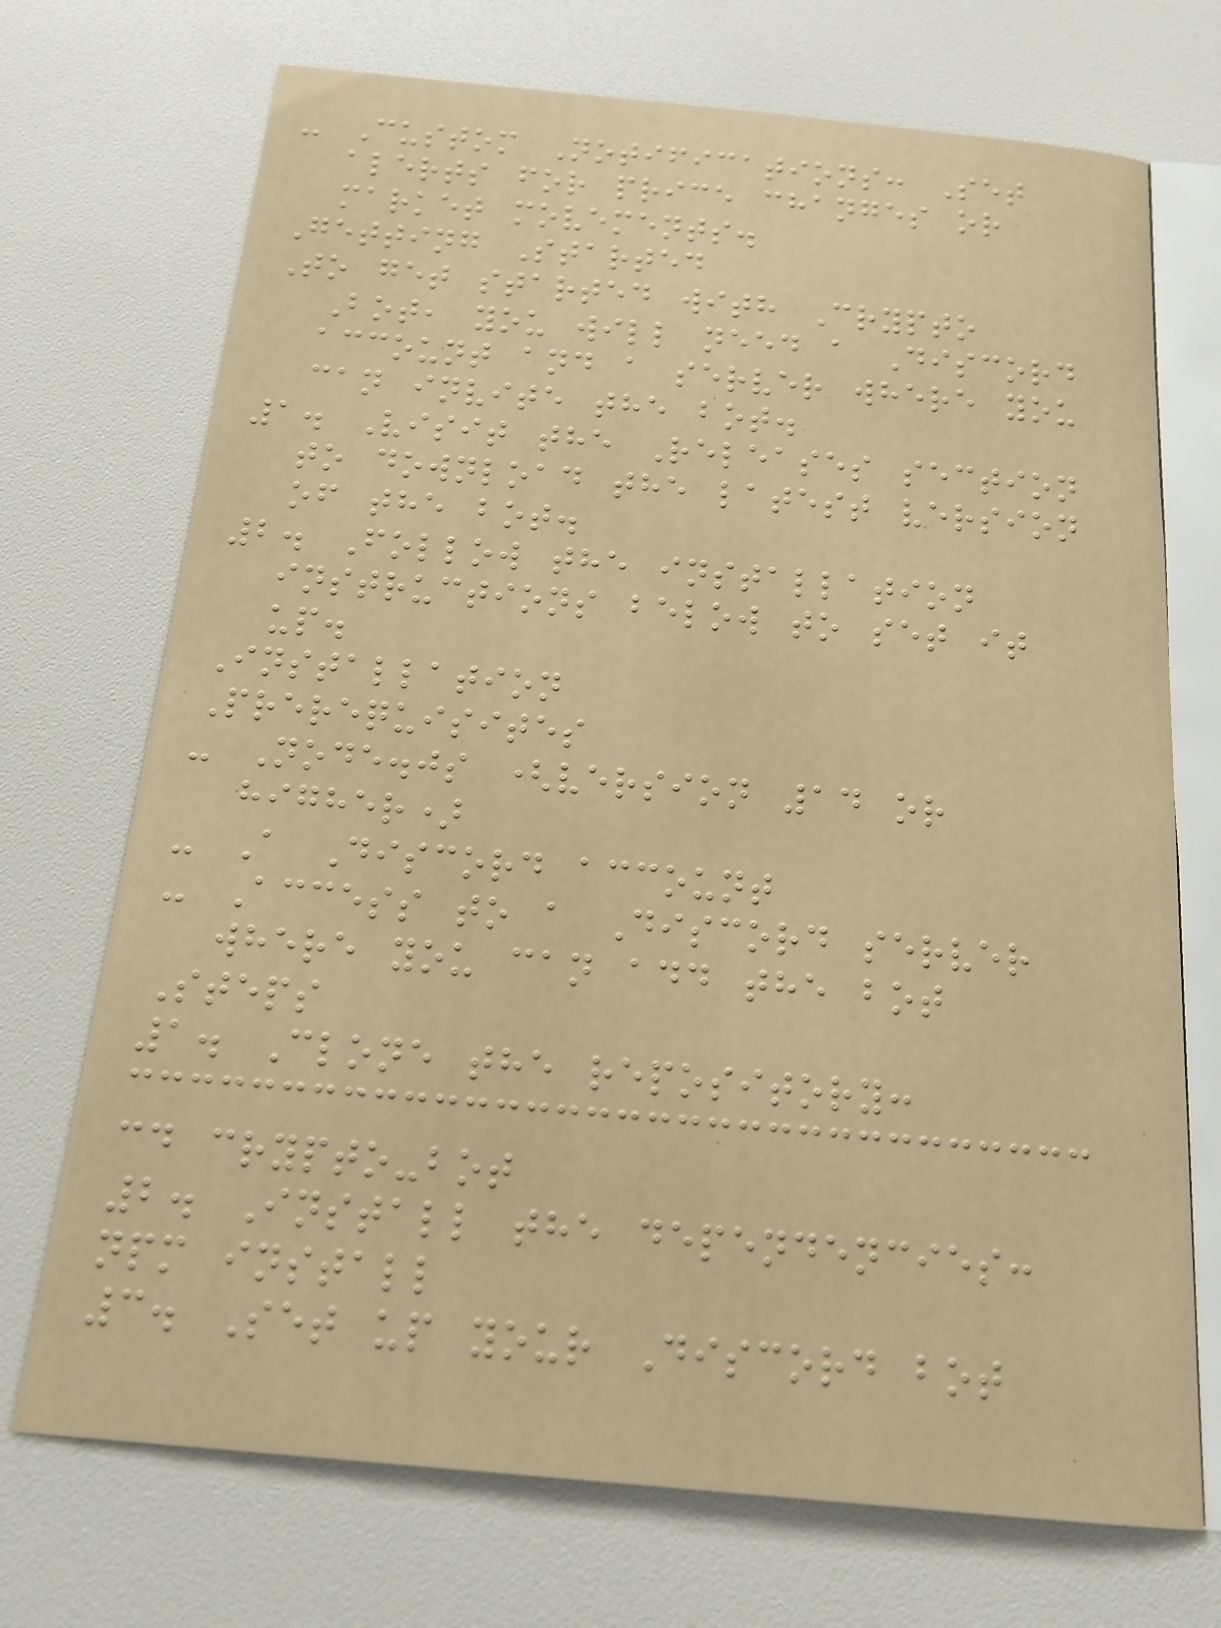- Custom Notifications: Set
alerts for price changes or
market movements.
Getting Started
To get started with Crypto
Bot, you will need a Discord
account and a server where you
can invite the bot.
1. Visit the Releases section
to download the latest version
of the bot.
2. Follow the installation
instructions below to set it
up.
Installation
Prerequisites
- Node.js (version 14 or
higher)
- A Discord account
- Access to a Discord server
where you can add the bot
Steps
1. Clone the repository:
cd crypto-bot
2. Install the dependencies:
npm install
3. Set up your Discord bot
